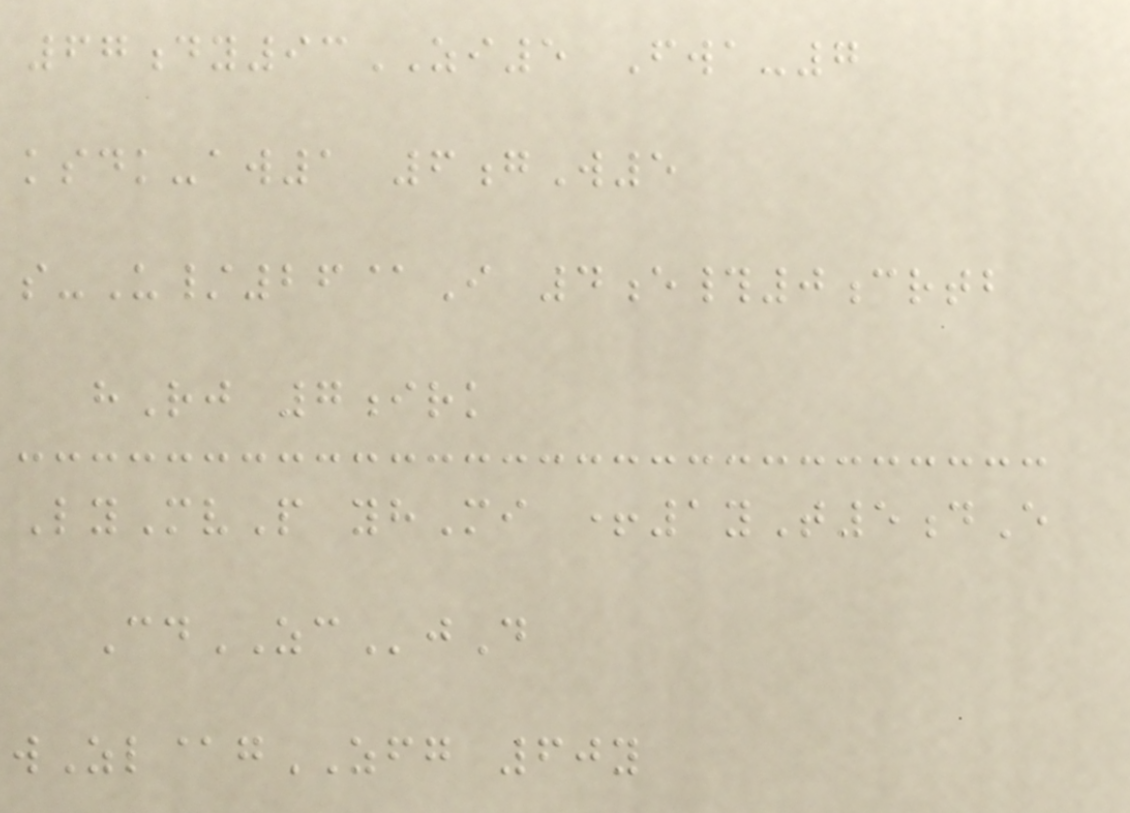67dy93ZI5 Fwa-7
ksdk-aw1 6gW5
s-U/26@I 4e#0crtb
hRj 7irk
LyMvP yhMi +1yT5dE
CdZCjD
wZl@gZFG 60y
